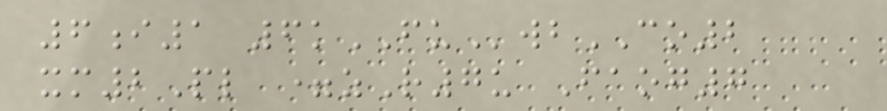6i1 6kFUwbCO2
xm2Pl =zR7u Faog7
